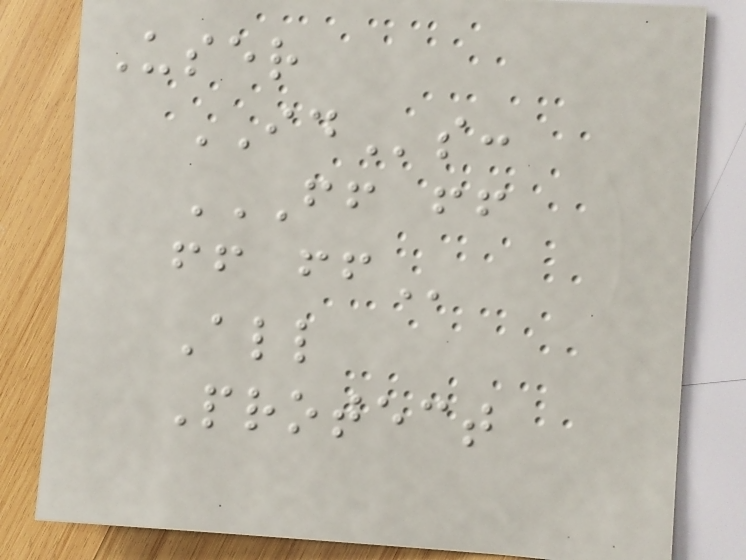User
IDs:
FF FF
FF FF
All
Protect
